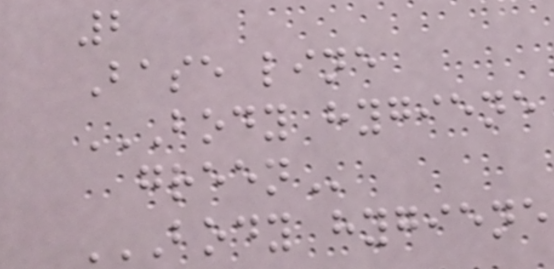2
Base line
BODY HYGIENE
GREEN
BODY HYGIENE
